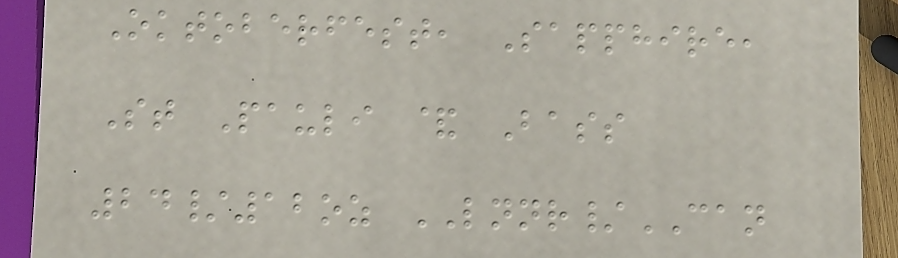Oktoberfest, Sapphire,
St Pauli & Bass
24/12oz LNNR/CAN
